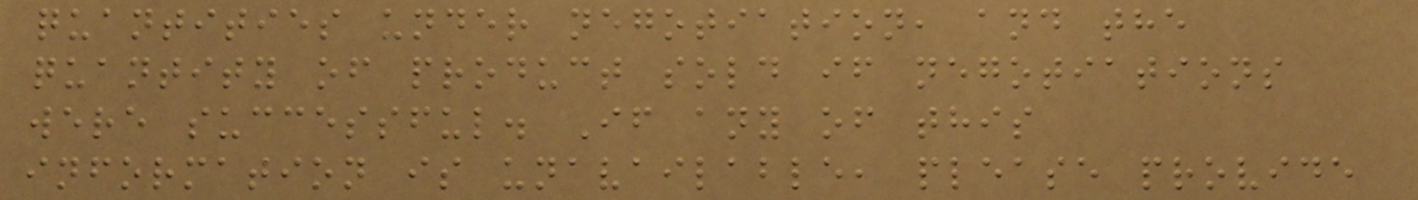quantities under negotiation, and the
quantity of product sold if negotiations
were successful. If any of this
information is unavailable, please provide
